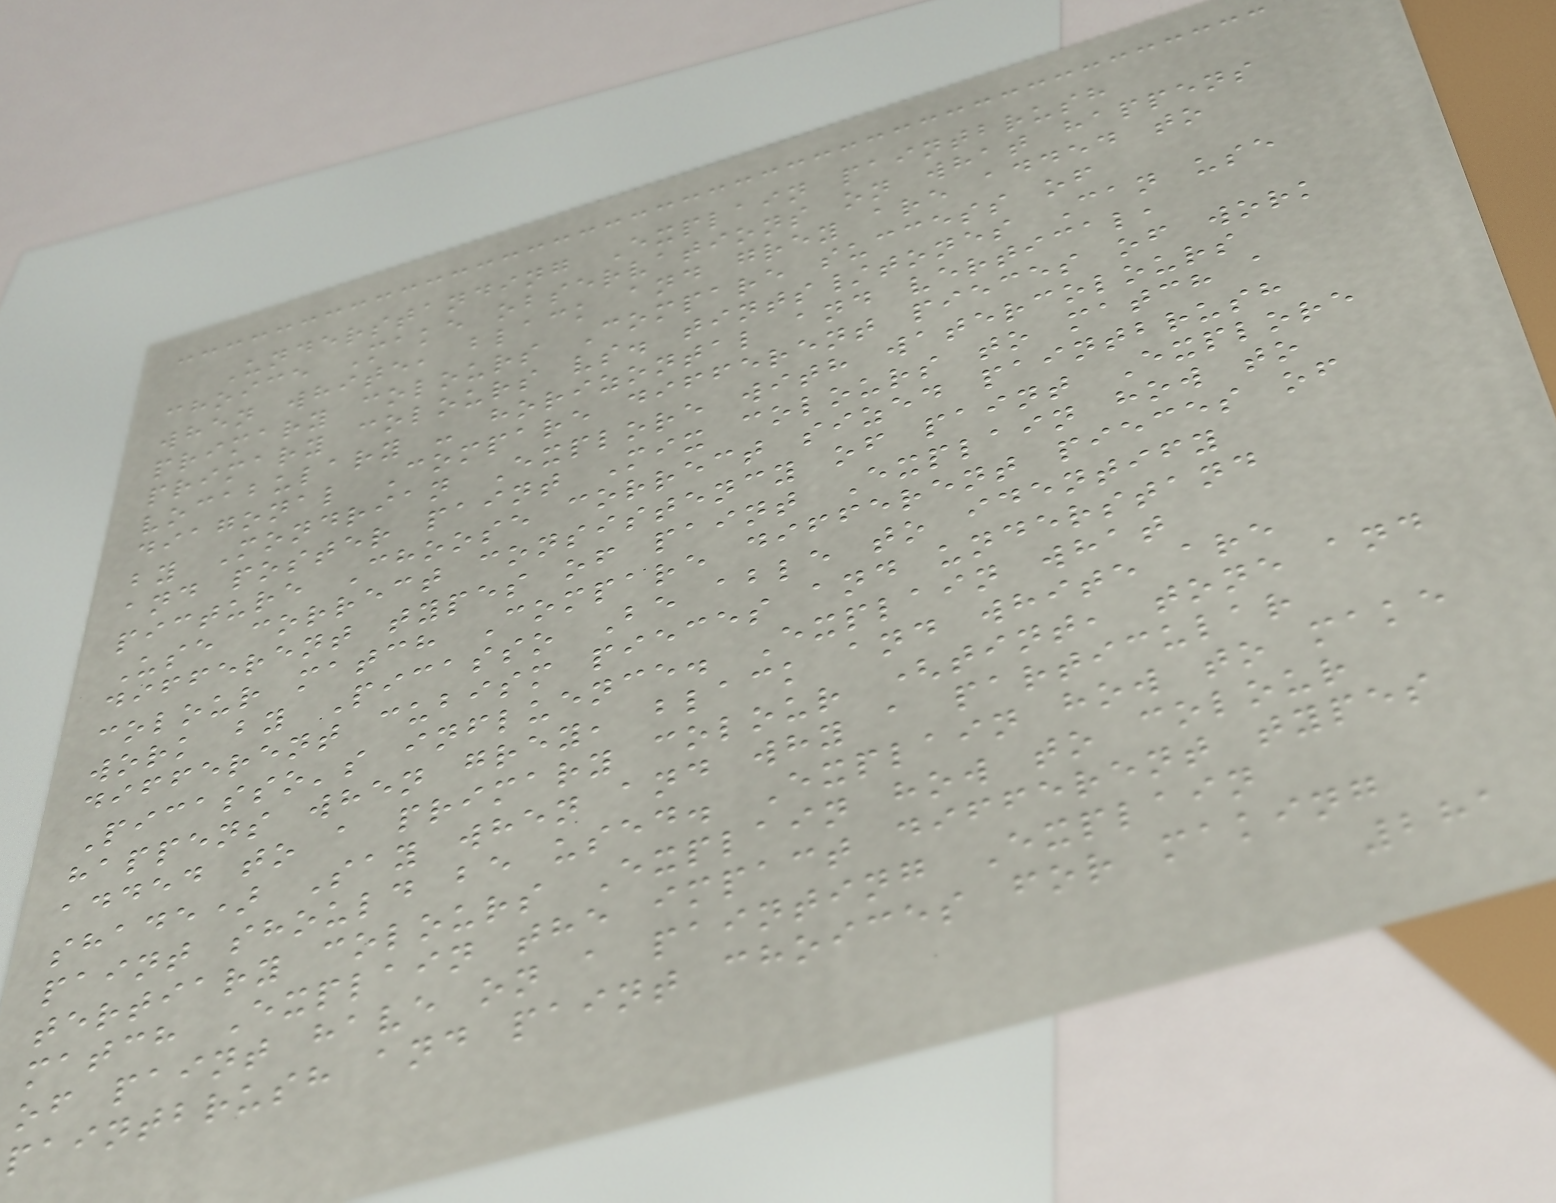Understanding Explain paintbrush
choice Make observations on what happens
when white, black and grey are added to
primary colours Compare success of
primary colours vs. tints/tones Can use
vocabulary - horizontal and vertical,
diagonal Compare different pieces of work
by Mondrian Explore with watercolours
and poster paint Mix colours to match a
picture Choose correct sized paintbrush
Use correct consistency of paint Explore
different types of paint Explain how to
colour match Compare different pieces of
work by Picasso Be able to identify
different cubism pieces and understand
Picasso's influence. Explain what
happens when grey, black and white are
added to a primary colour (tint, tone and
shade) Say when and why a particular
paint should be used. Explain how to make
tertiary colours Explain how to colour
match Explain the impact different types
of paint have on a painting Explain
paintbrush and paint choices for making
281
